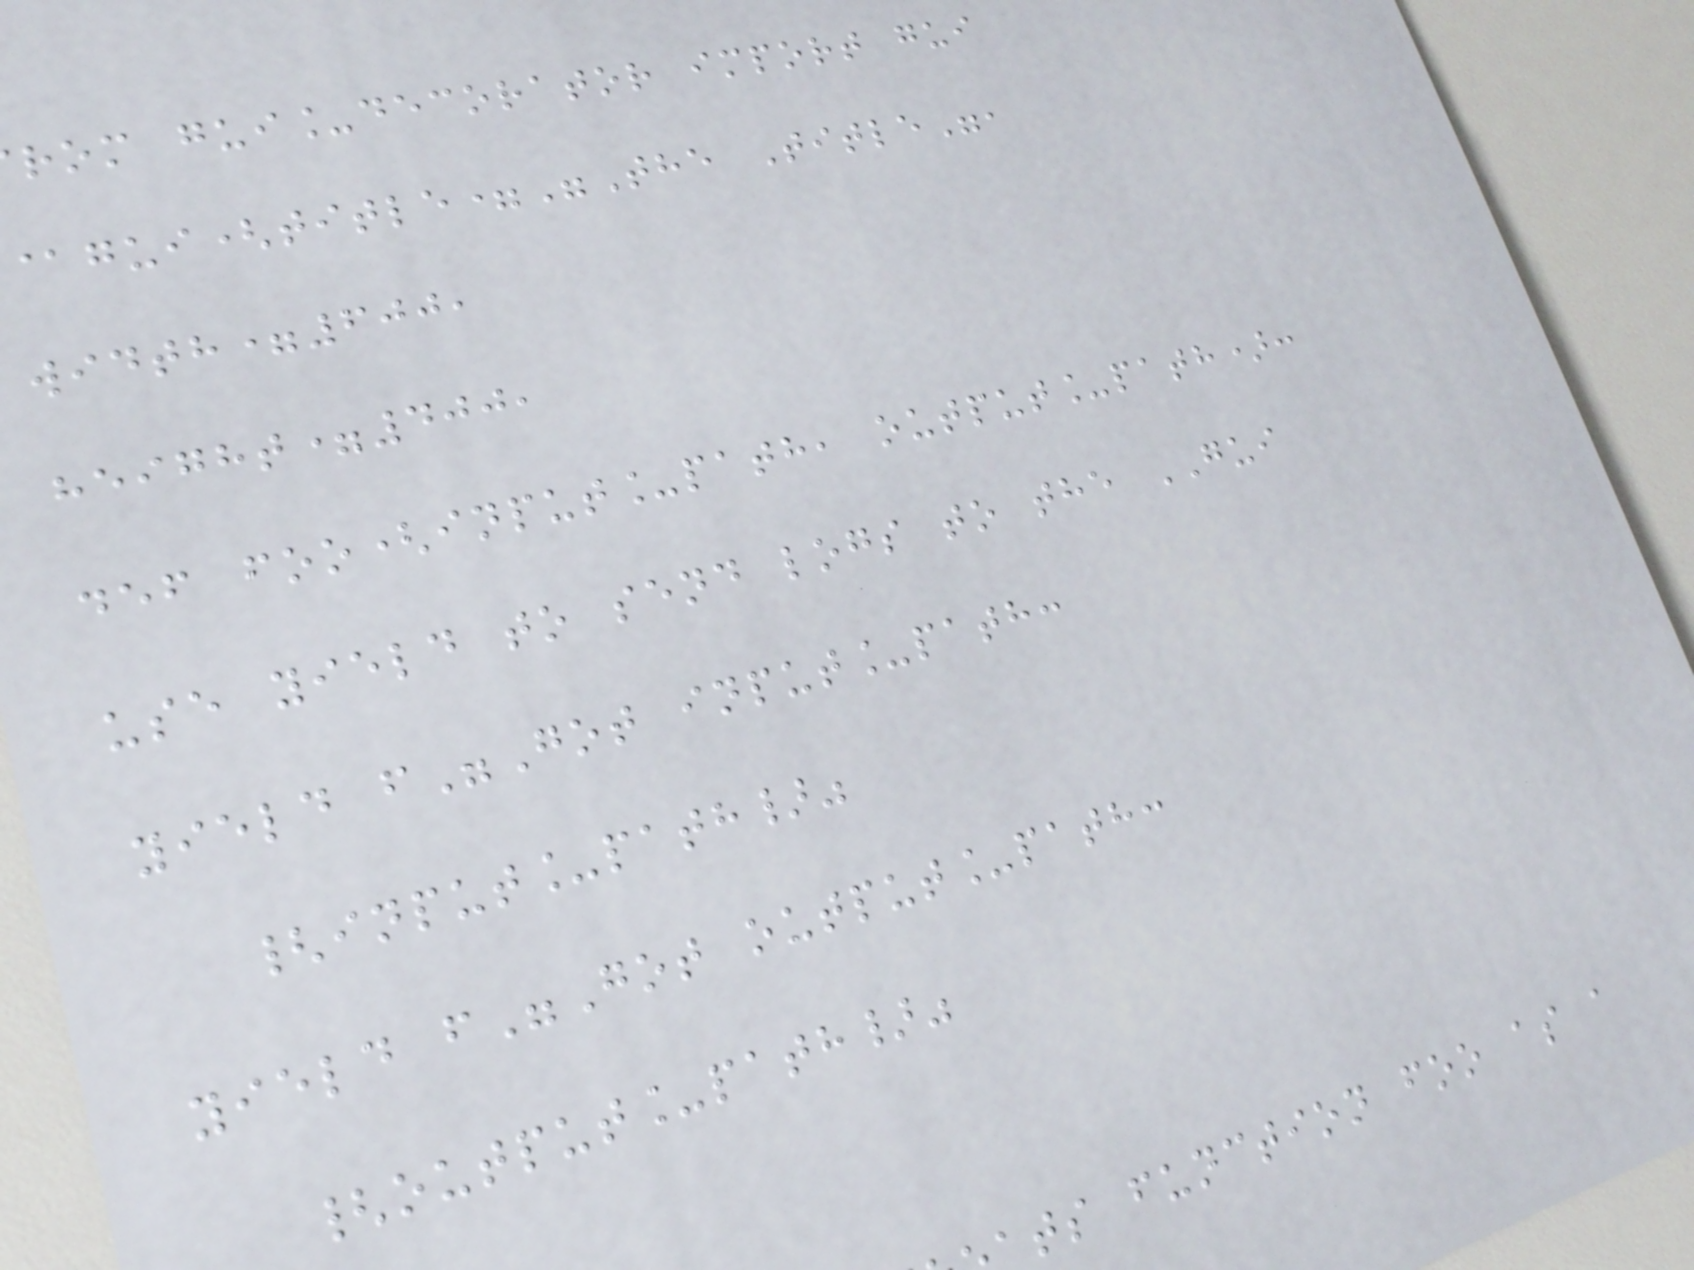rom gui_decorator import gui
@gui(title="The Title",
width=600,
height=400,
def foo(input_path, output_path):
use yield to send logs to the GUI
yield f"Got input_path:
{input_path}"
yield f"Got output_path:
{output_path}"
ts function foo as a
